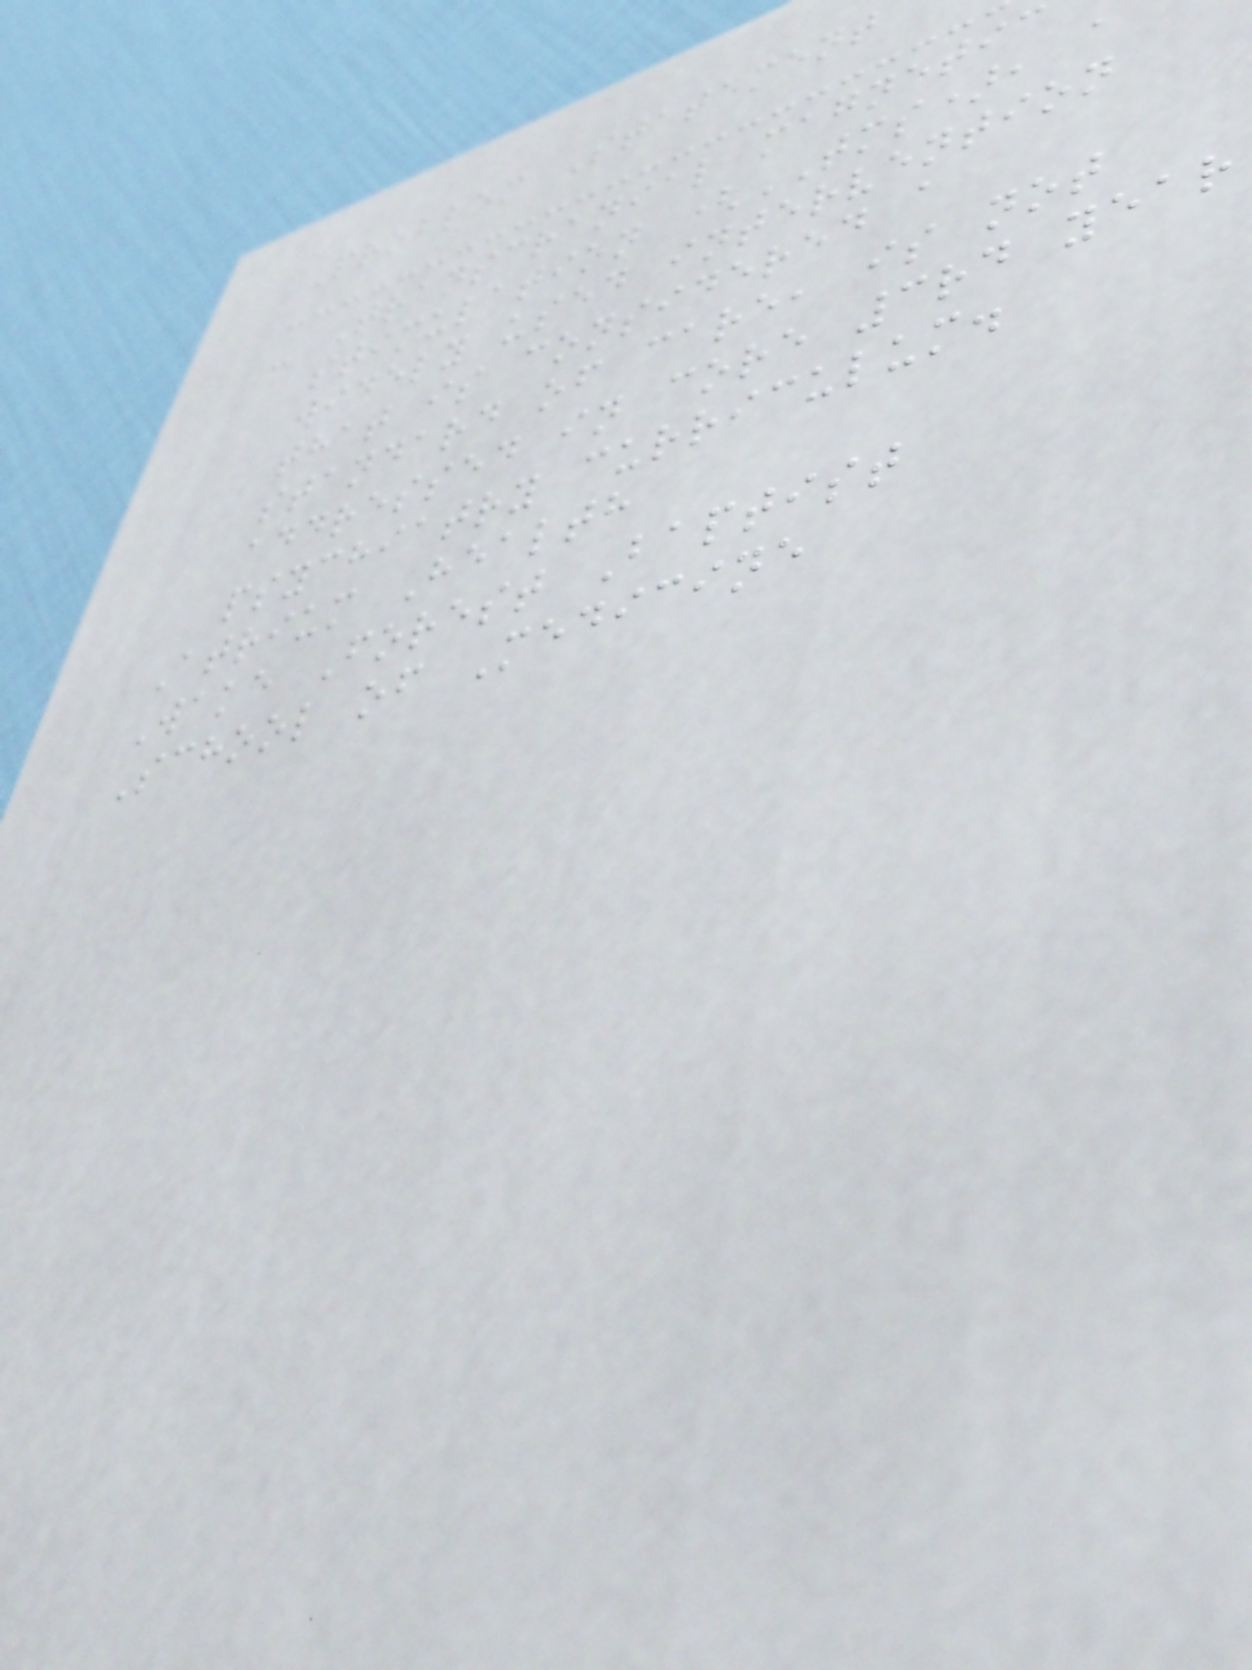Problem Statement
- Transcranial magnetic
stimulation (TMS), a
widely used intervention
that is considered a
standard of care, is not
addressed in core 3rd year
psychiatry curriculum.
Atrium Health
Wake Forest Baptist
School of Medicine
